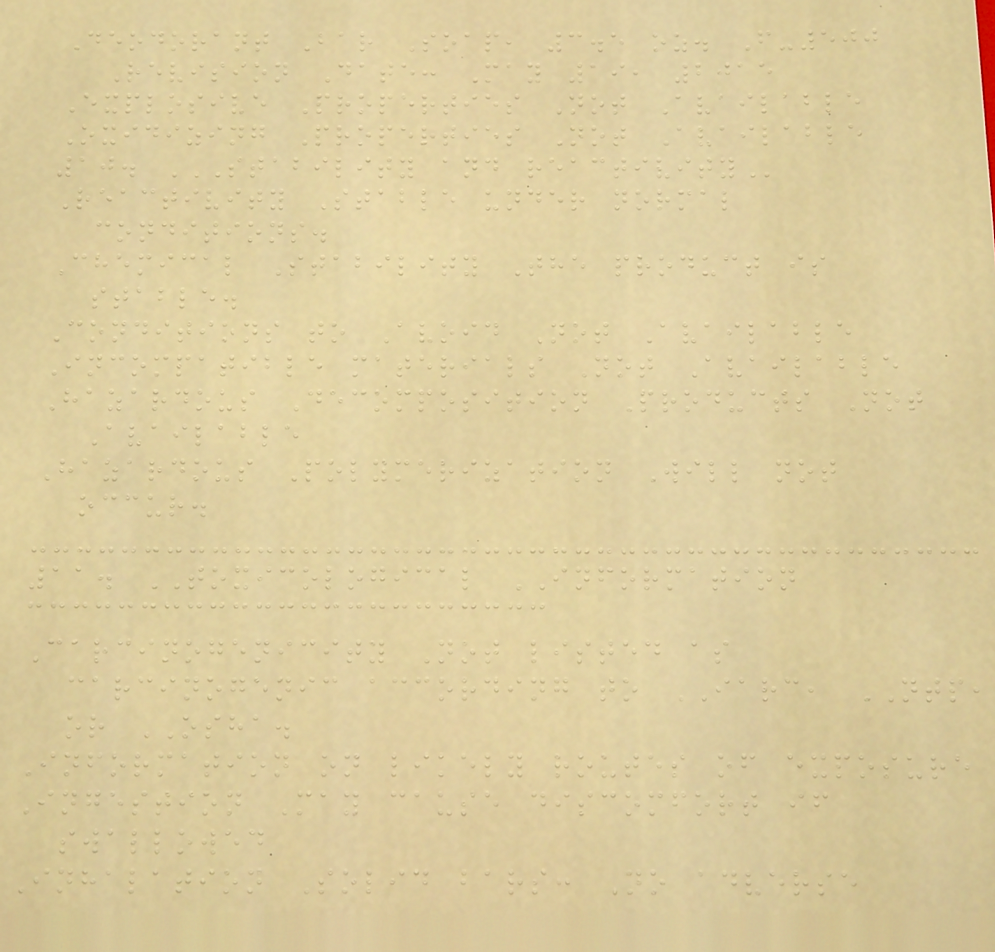Deodorant Bar Soap, 3.5 oz. F-500
Revision Date: May 19, 2015
Explosive Properties Not Available
Oxidizing Properties Not Available
10. STABILITY AND REACTIVITY
Reactivity Stable under normal
conditions.
Chemical Stability The product is
stable.
Conditions to Avoid Not Available
Incompatible materials Not Available
Hazardous Decomposition Products Not
Available
Hazardous Polymerization Will not
occur.
11. TOXICOLOGICAL INFORMATION
Carcinogenicity Not listed as
carcinogenic according to IARC, NTP,
or OSHA.
Information on likely routes of exposure
Ingestion May cause discomfort if
swallowed
Inhalation Solid bars: No adverse
